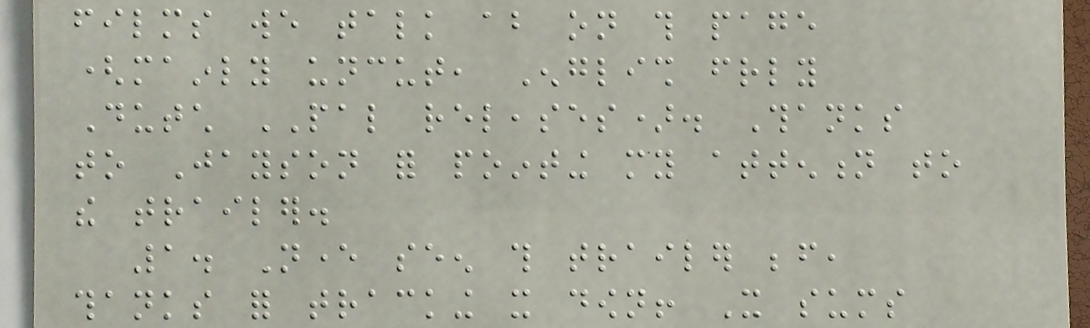films we talk about on this page
(mainly uncut, English friendly
Dutch PAL releases). Thanks
to Jayson for pointing my attention to
the trailer.
1. Never seen this trailer before,
thanks for tracking it down! It sums
